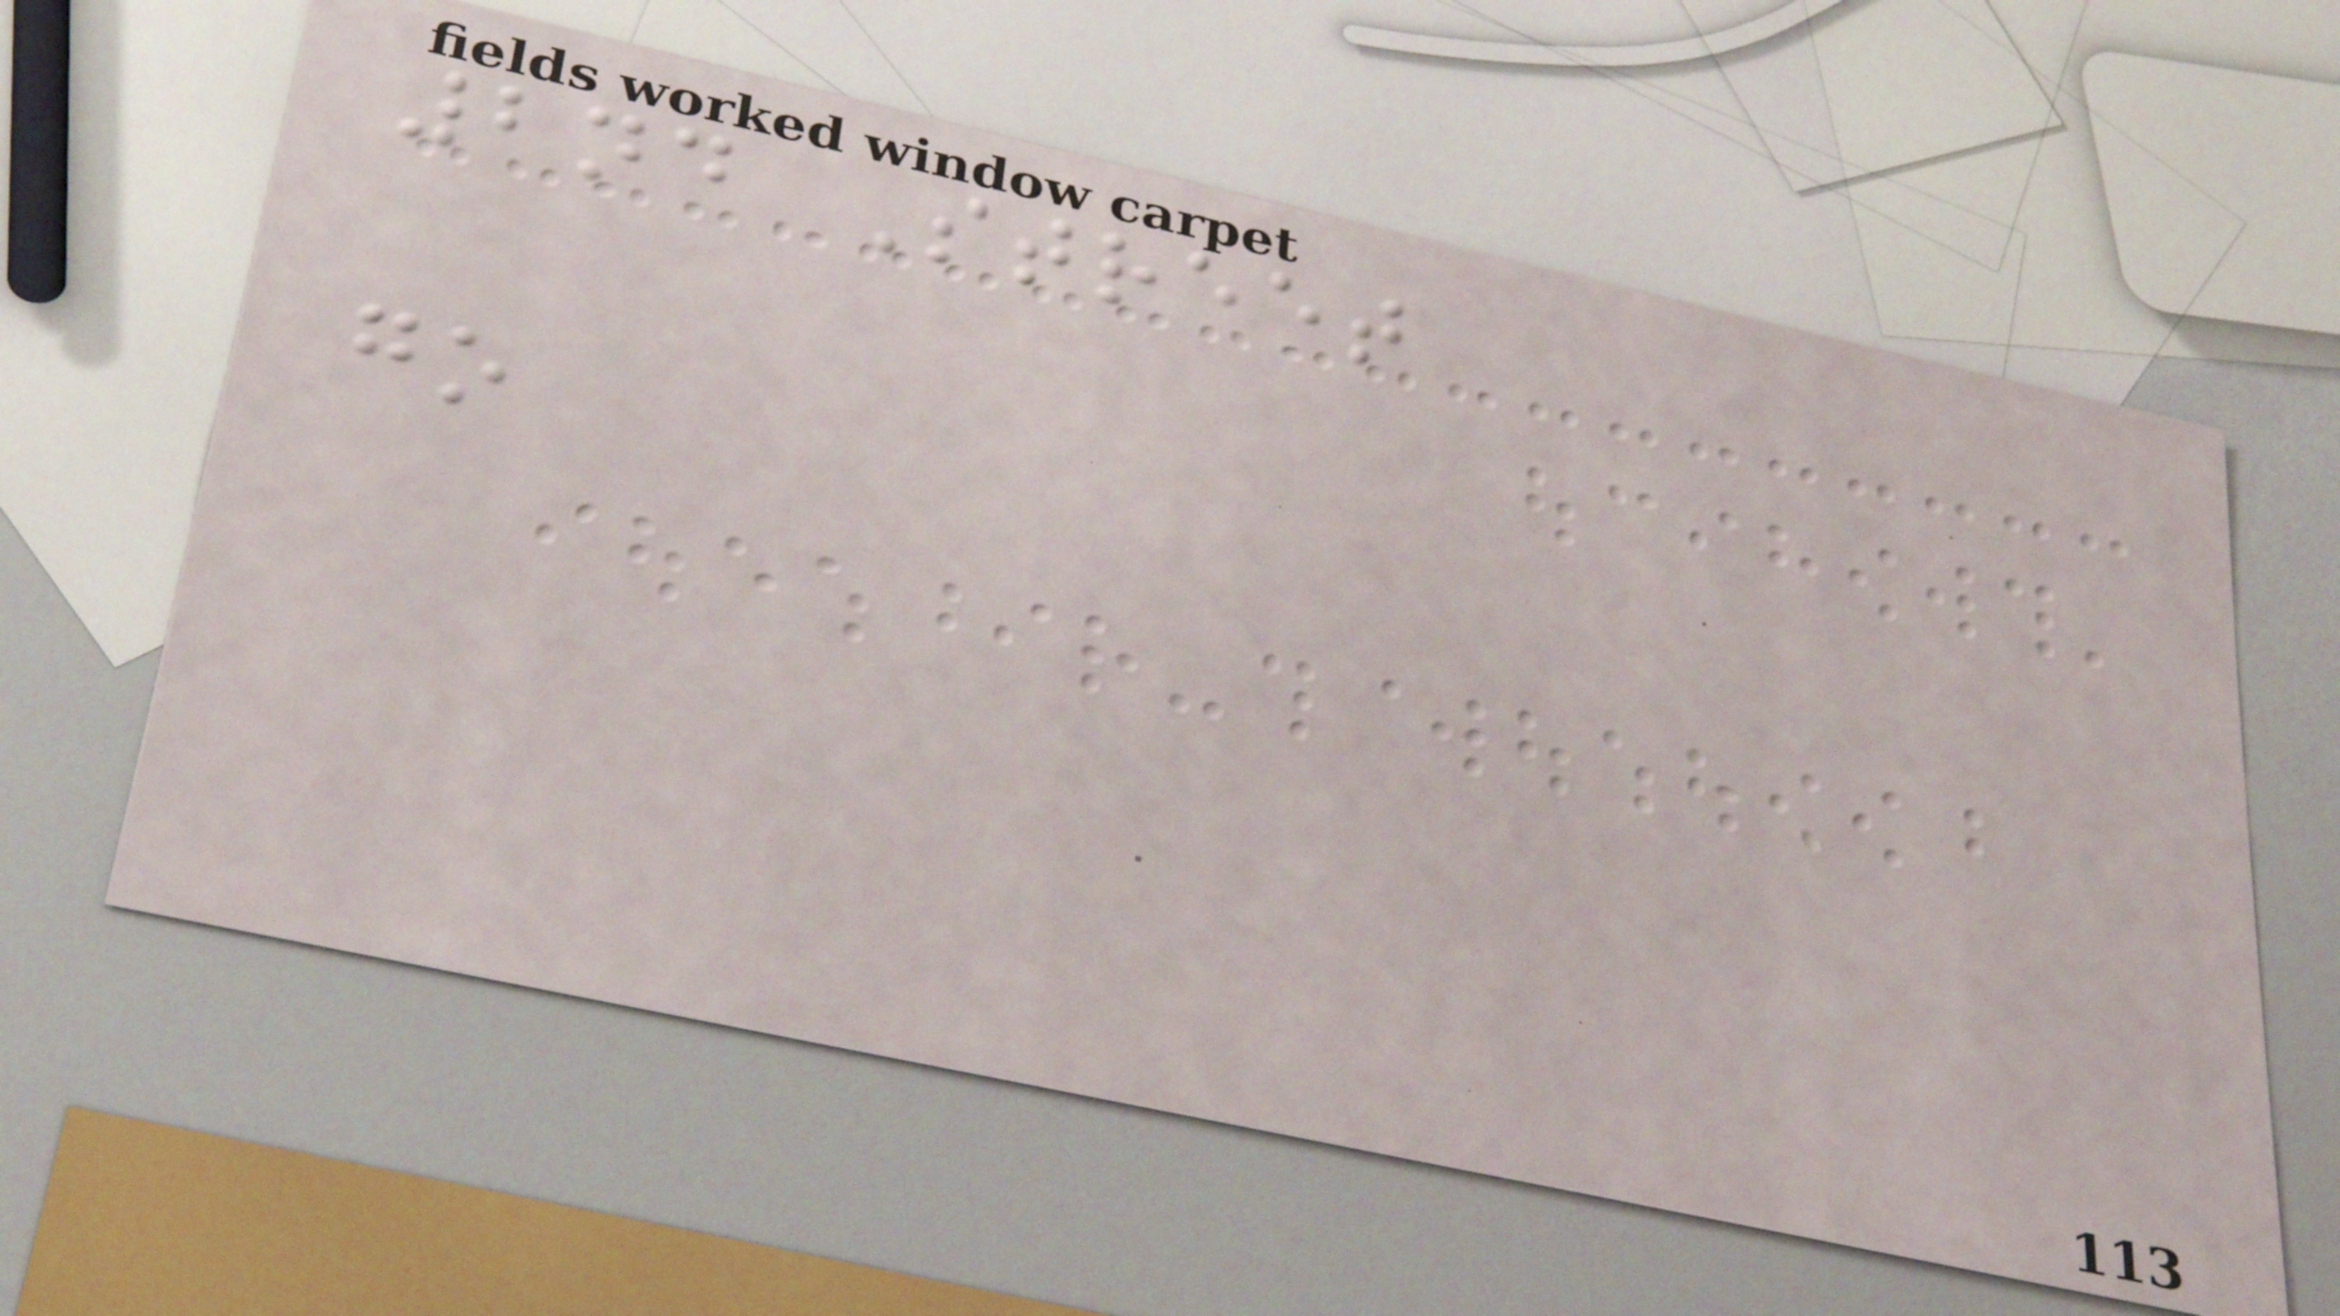2nd Street
go
